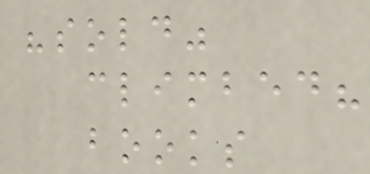"sold"
climbed?
books
